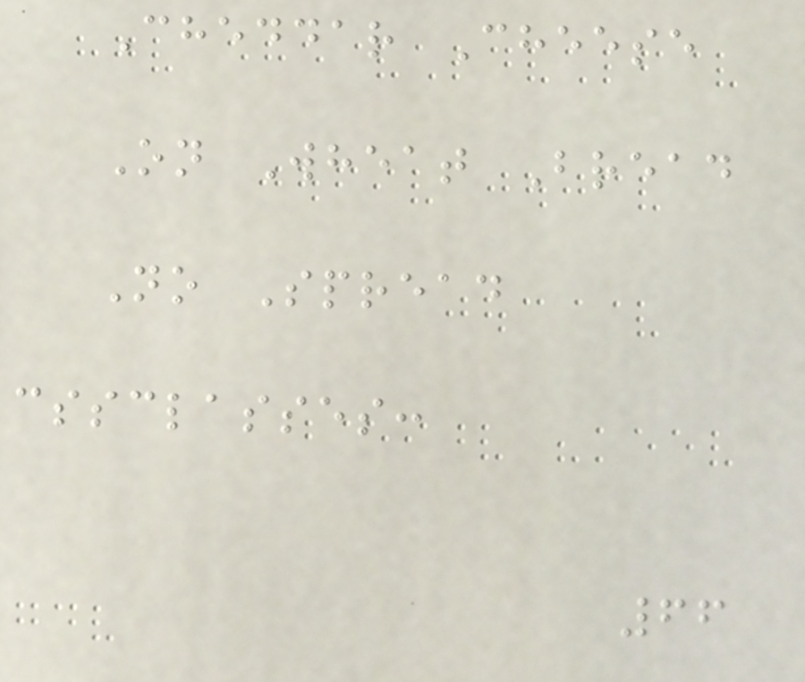Cheddar Cheese
On Wheat Bread
No Spread
cssclasses:
66
